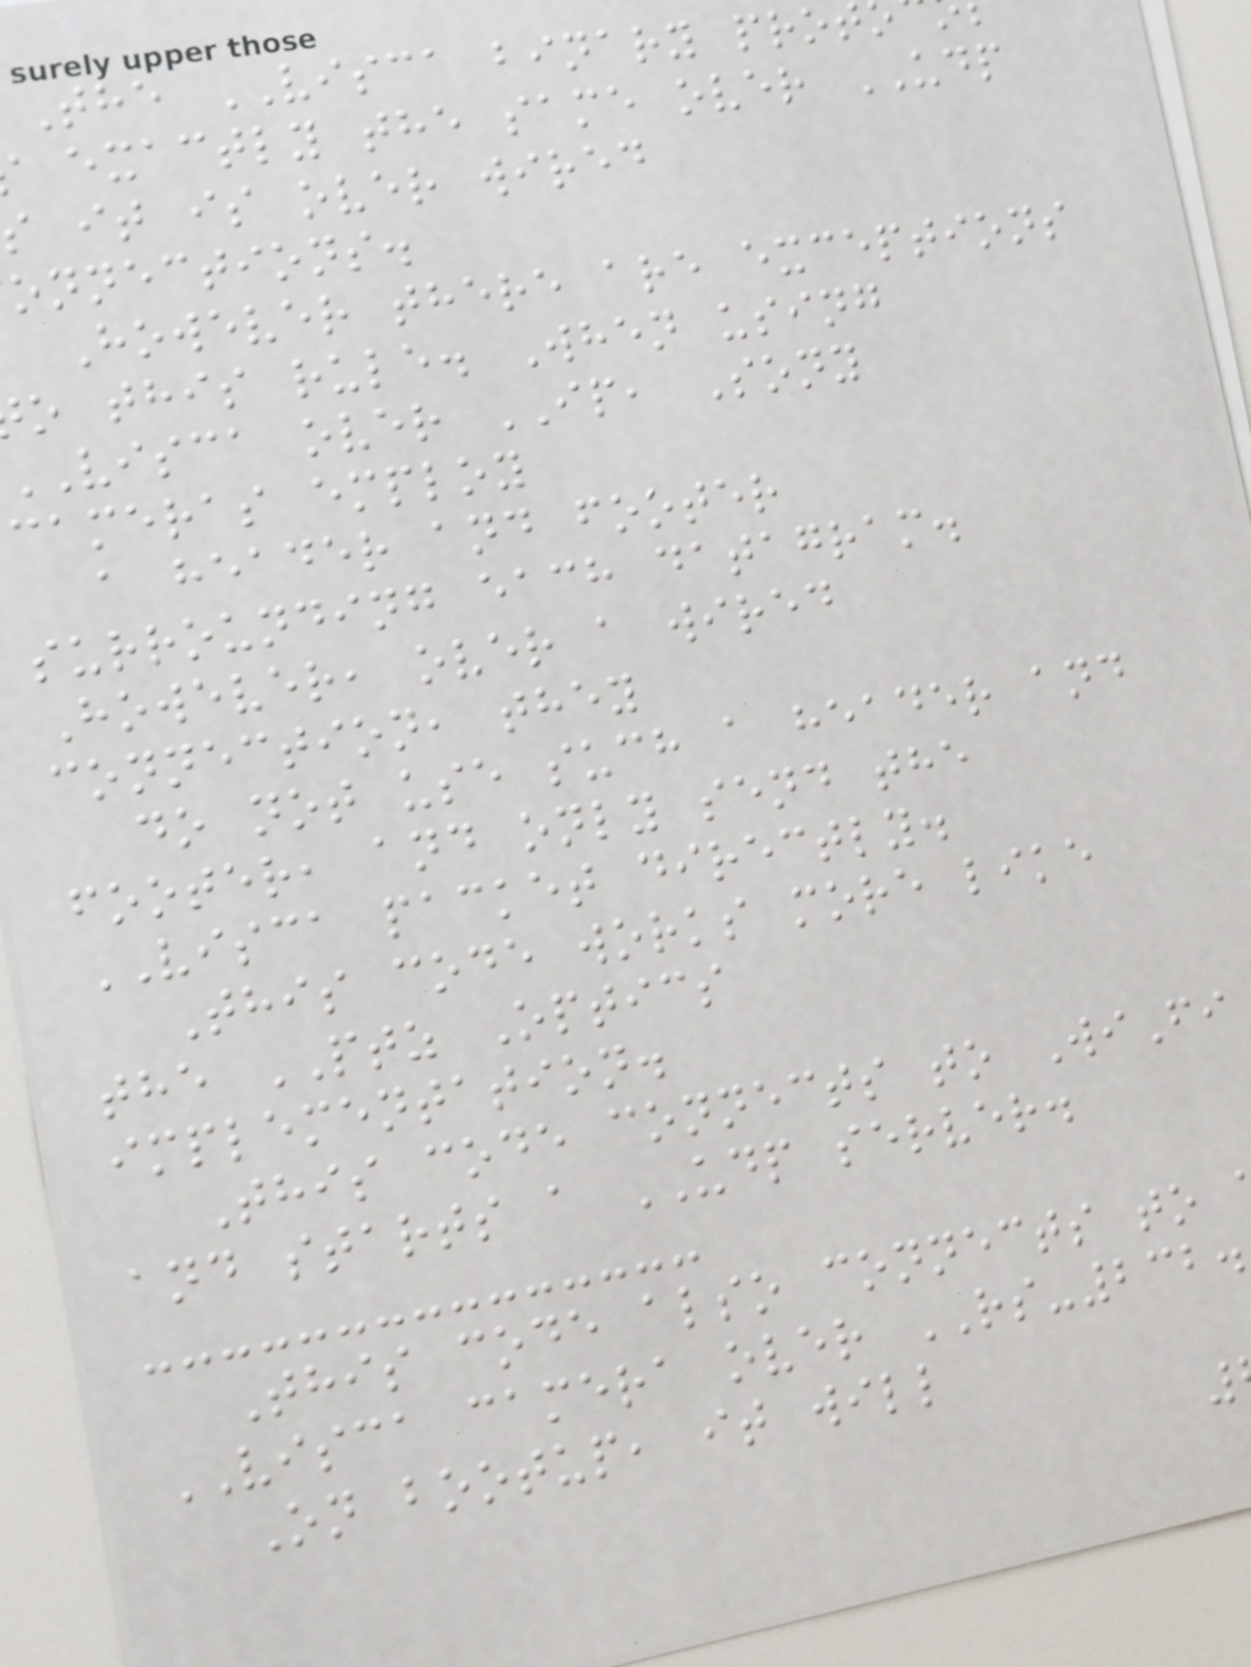The VISCA binary prot
exactly the same over UDP
it is over wired
onnections.
However there are exceptions
o this rule. When using
visca over IP, Sony
cameras employ
a header and footer
surrounding each datagram.
However, over a wired
connection, they
do not use such a header and
footer, and only send the
VISCA packet directly.
This code works more like
the PTZ Optics
implementation.
This code connects to WiFi
and starts a UDP server.
This code also connects to
VISCA camera over RS-232.
On bootup, it will
